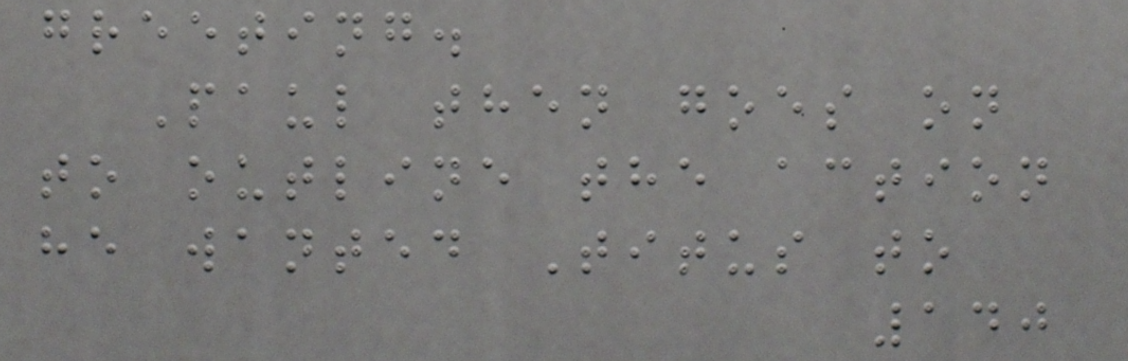greeting.
Paul then goes on
to outline the action
he wanted Titus to
140
